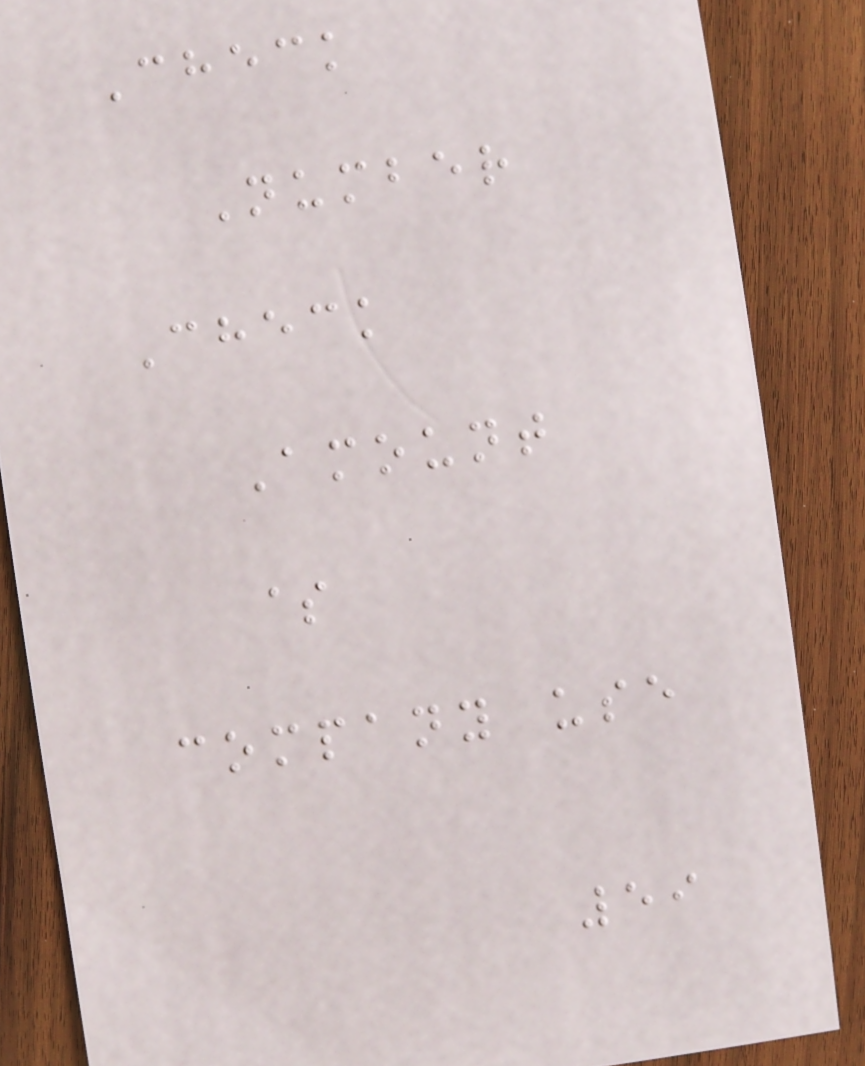Check
Number
Check
Amount
$
company use
59
